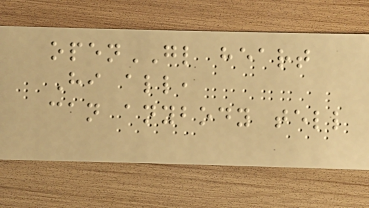openGL heart
Hi all,
can anybody tell
